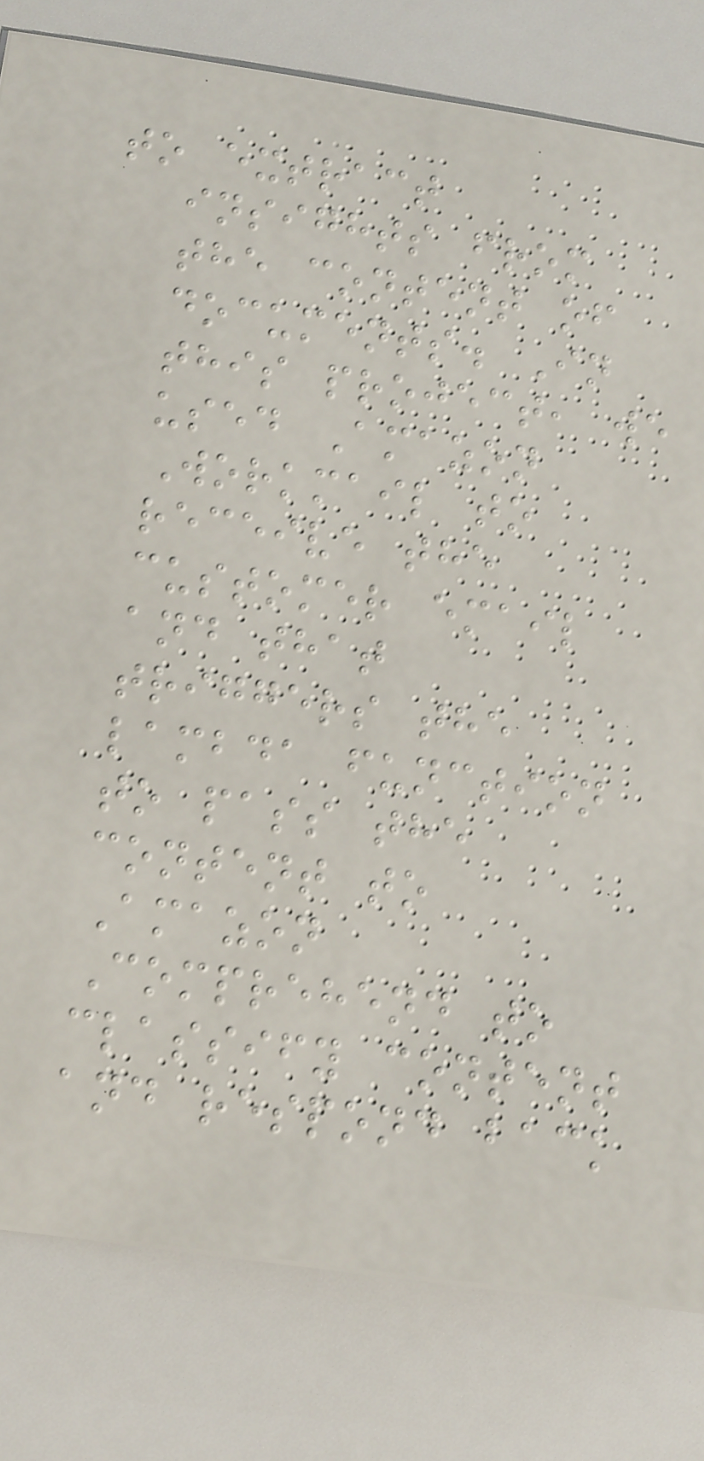to extract
insights from
the content of
documents. In
this project, we
used Amazon
Workmail to
receive the
customer email
and that
triggers the
lambda function
to pass the
content to
Amazon
Comprehend to
classify content
and respond back
